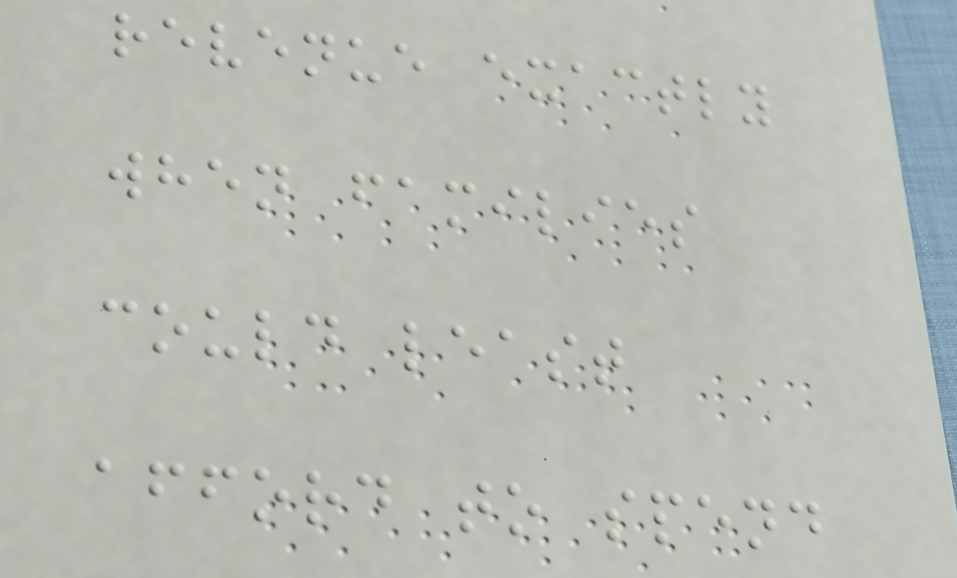revenue exactly
when families
could least
afford to spend
